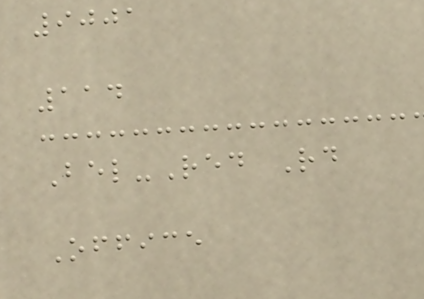9001
114
Bel-Red Rd
Office
